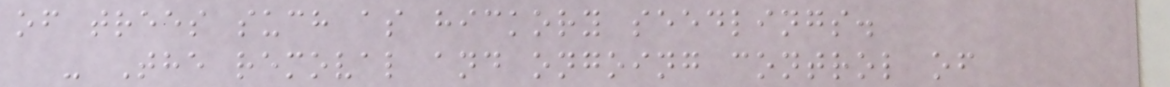of trees such as hickory seedlings.
- The removal and ongoing control of
